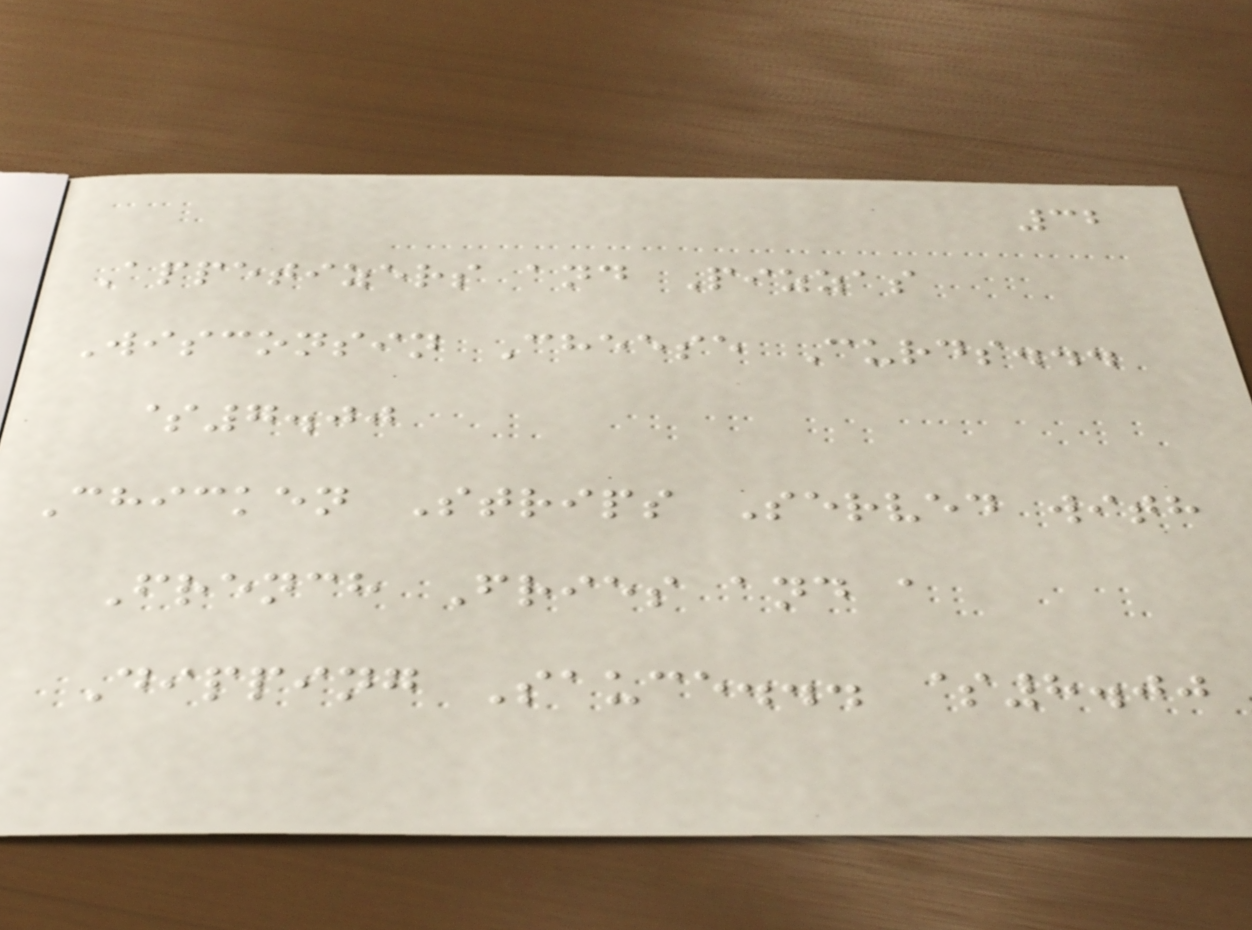32
Appetizers and Pizzas
Wisconsin Cheese Curds...
$7.00
Chicken Strips Served with
French Fries and a
Dipping Sauce... $8.00
